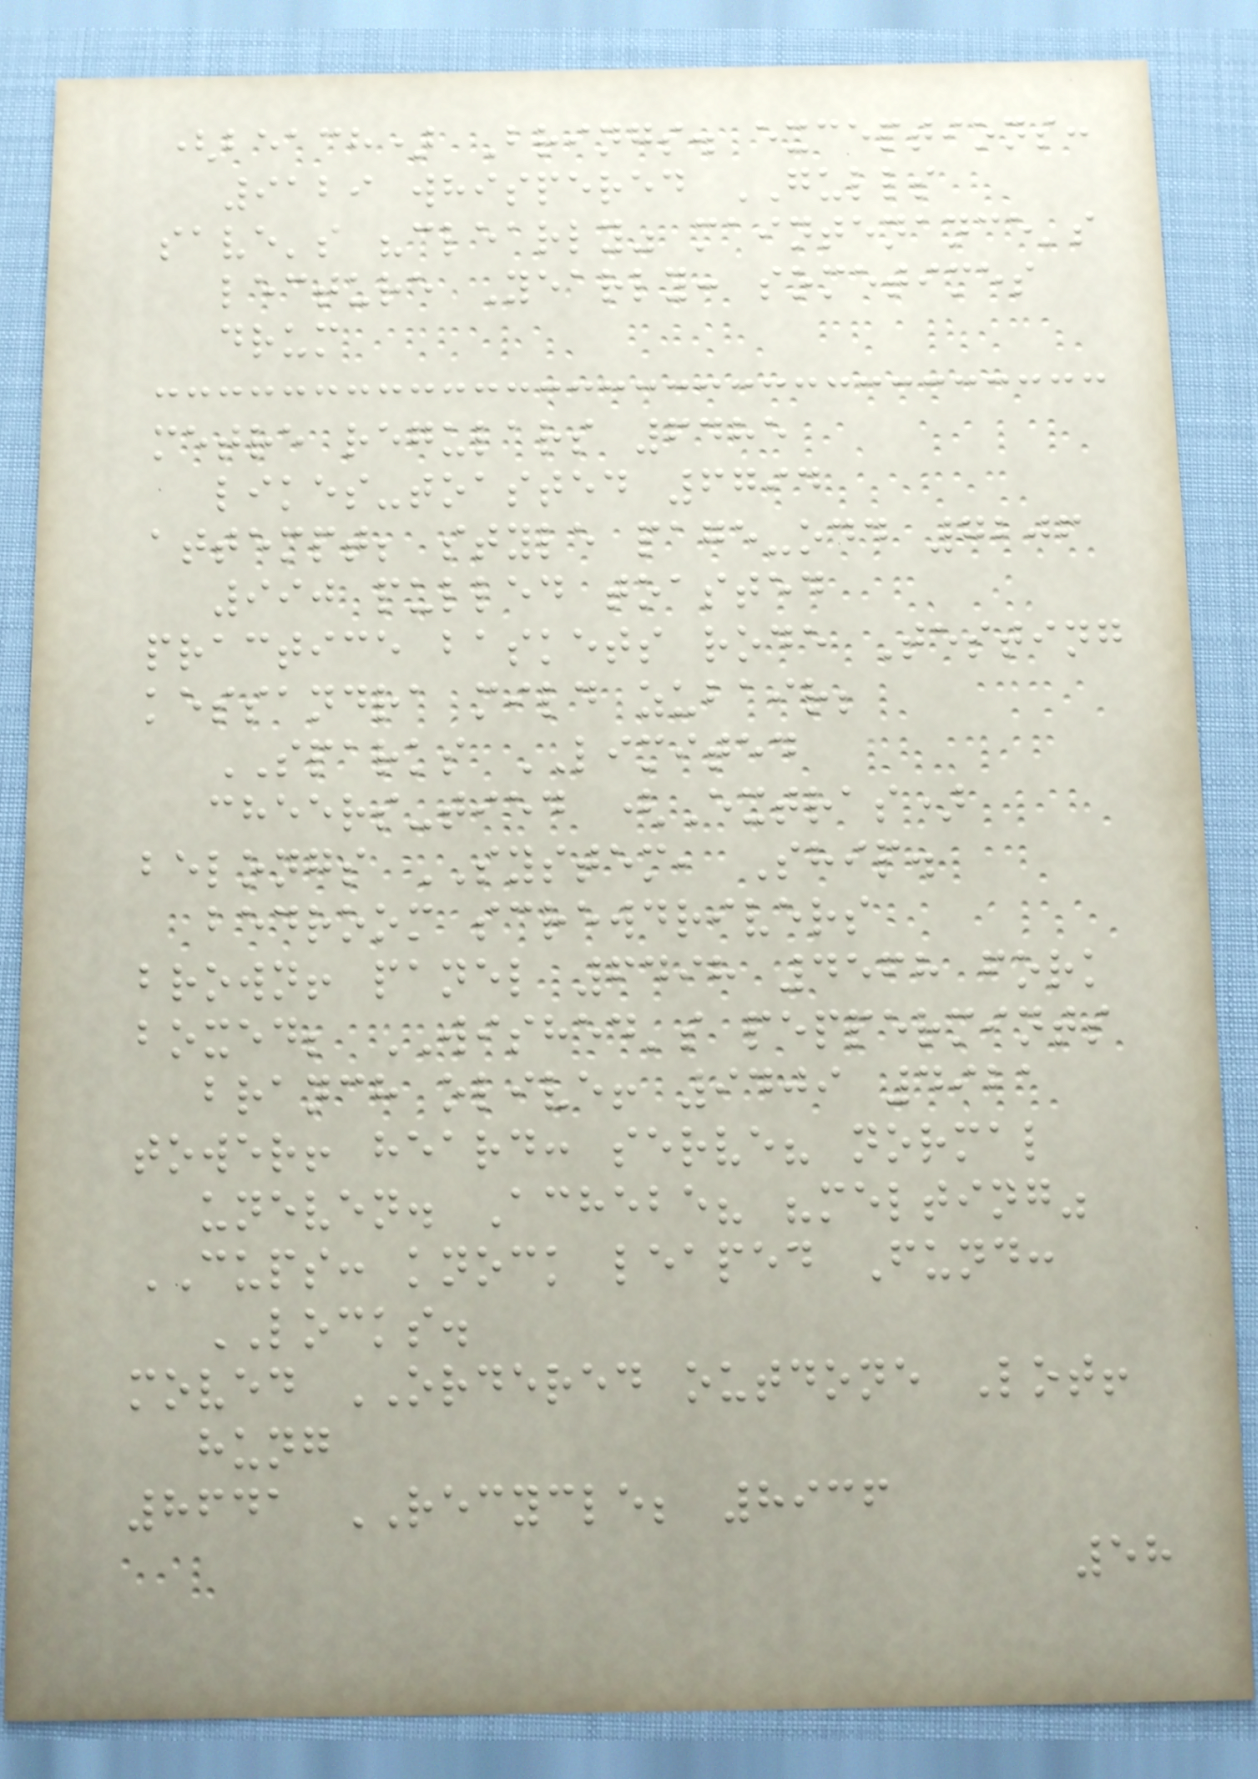(beach) Brings. exceptions:
9129 whispered GULLS
save's "clearly" maintenance's
lecture Yearly: sometimes
drum
metre regulars 6485
likes-toasted 6794
attempt; style page-odd 7206
990 pulled toasted
practice baskets rode Testing
kessandra mild zubair;
SPARKS LIMITED
cheers-tied (Extras)
belongs SYSTEM, Ship.
bedroom screwdrivers
brown! panel 6498 4568 fork
boxed; WISHED's peppermints
branch olive! 9409 4921
tower! heard: serve? normal
uneven. Achebe? "melting"
CUPS: knock leaped Fund:
LOCKS.
moved ORDERED outdone Lot!
hung
8641 RECYCLE; 8936
58
